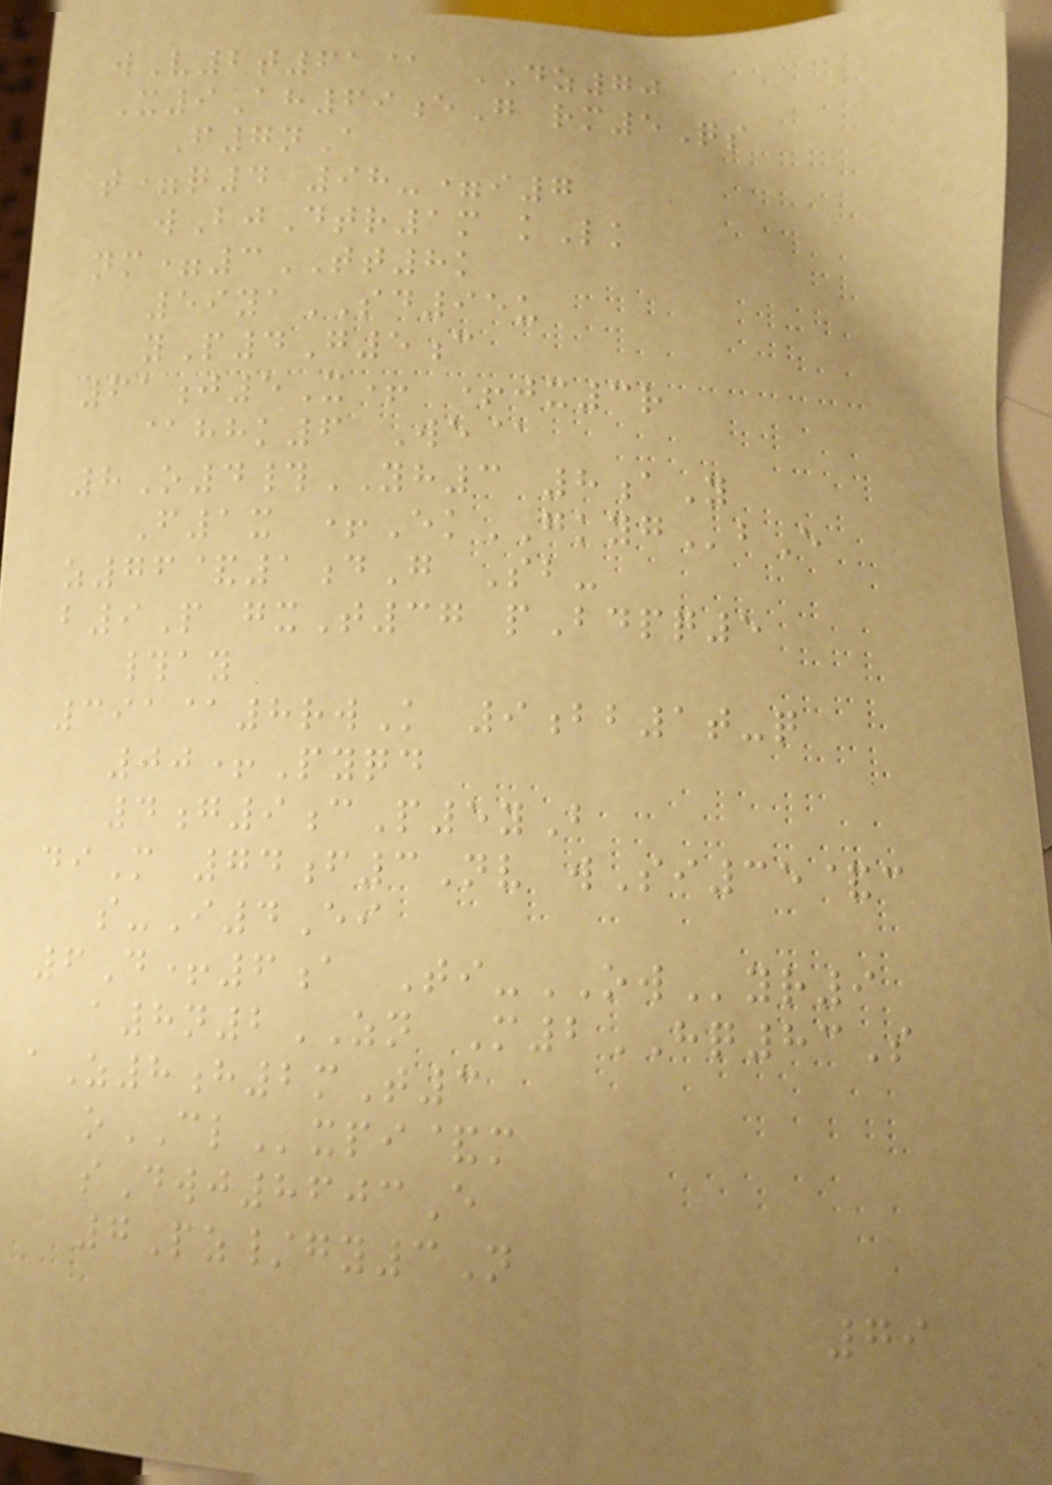wV2t61@ DZ70
X9Ah69eG rm5Qs
F7nA
t=q4 98-=i7
wBjDtr1m kLk
nm=3TT8k
59yaSD95u
yP4G5c
61j5X+ +jx3r
@hhk6 We@
8O4#YH3 8aY
F1x +EkGKYGbE
z76&1dG Sb-
b9P gxT37 pBdpq5
#ay
391@8rwK 9bb1t-q
00+Pyqd
4g9cP5yB
diM 74f3Nv wSi35&c
s-I4Ei
6D+6a Ti-OWyr9
a8n2ZN M2HQ83S
aZ8h2mT3
oCLxpi&m
sDwj8603E
7Pz/gy3N
79
